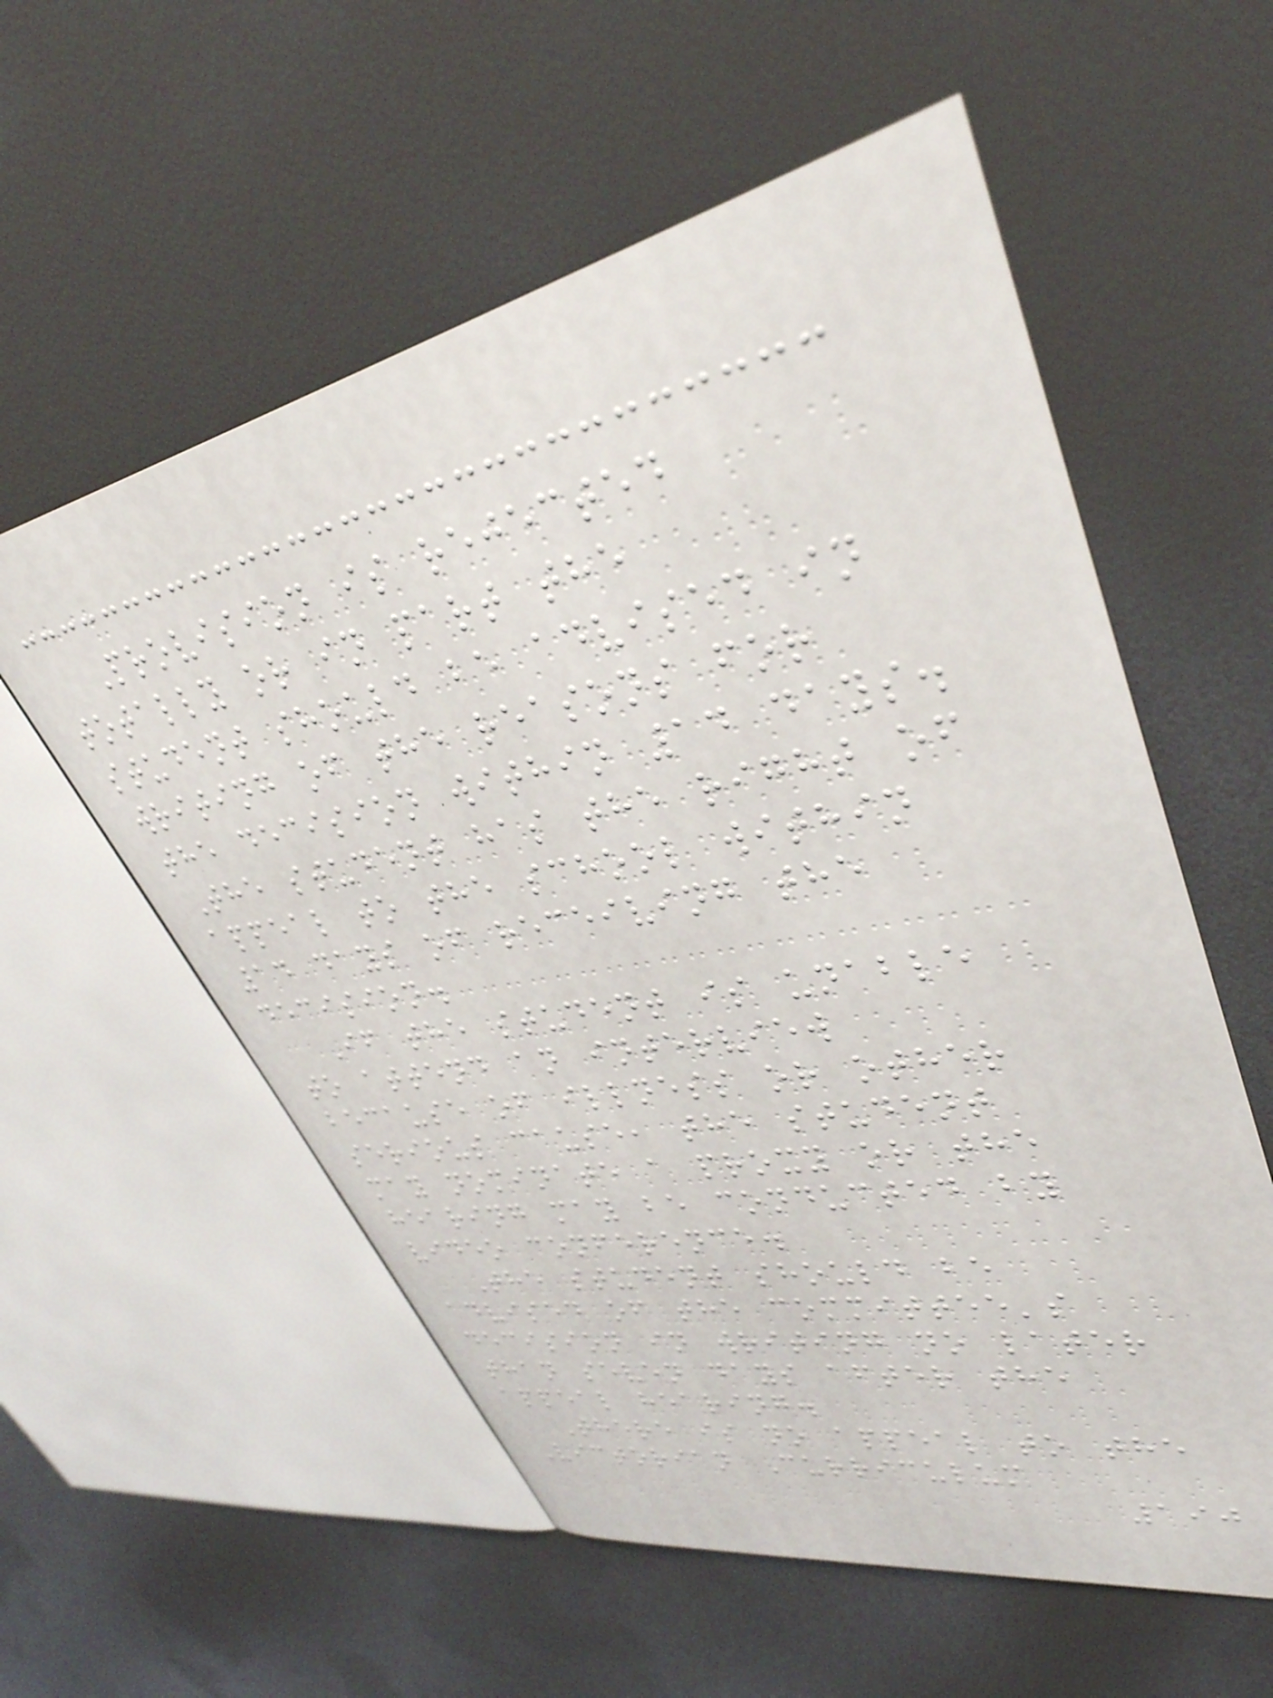Provision is rejected
totally or in part the
student should be advised in
writing of the reasons for
the decision within 14 days.
The student has the right of
appeal to the school within
14 days of receiving the
decision.
If the student is unable
to attend an interview
because of illness or other
serious cause, the student
may nominate a proxy or the
hearing may be conducted by
video conference.
The student should be
advised of the committee's
decision in writing no later
than seven days after the
appeal hearing.
There is no appeal to the
Victorian Curriculum
190
